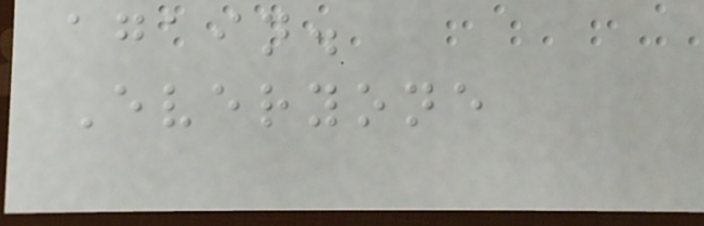again.
Everyone
